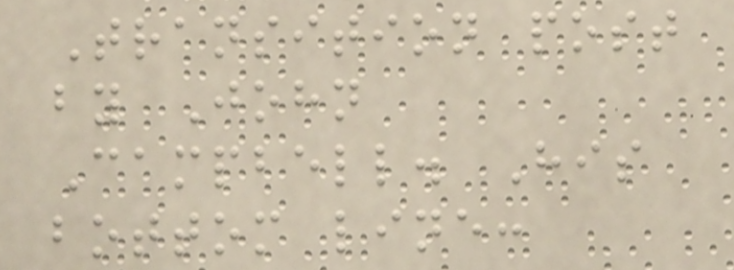Transition post
by John
Campbell. His
bottom line:
